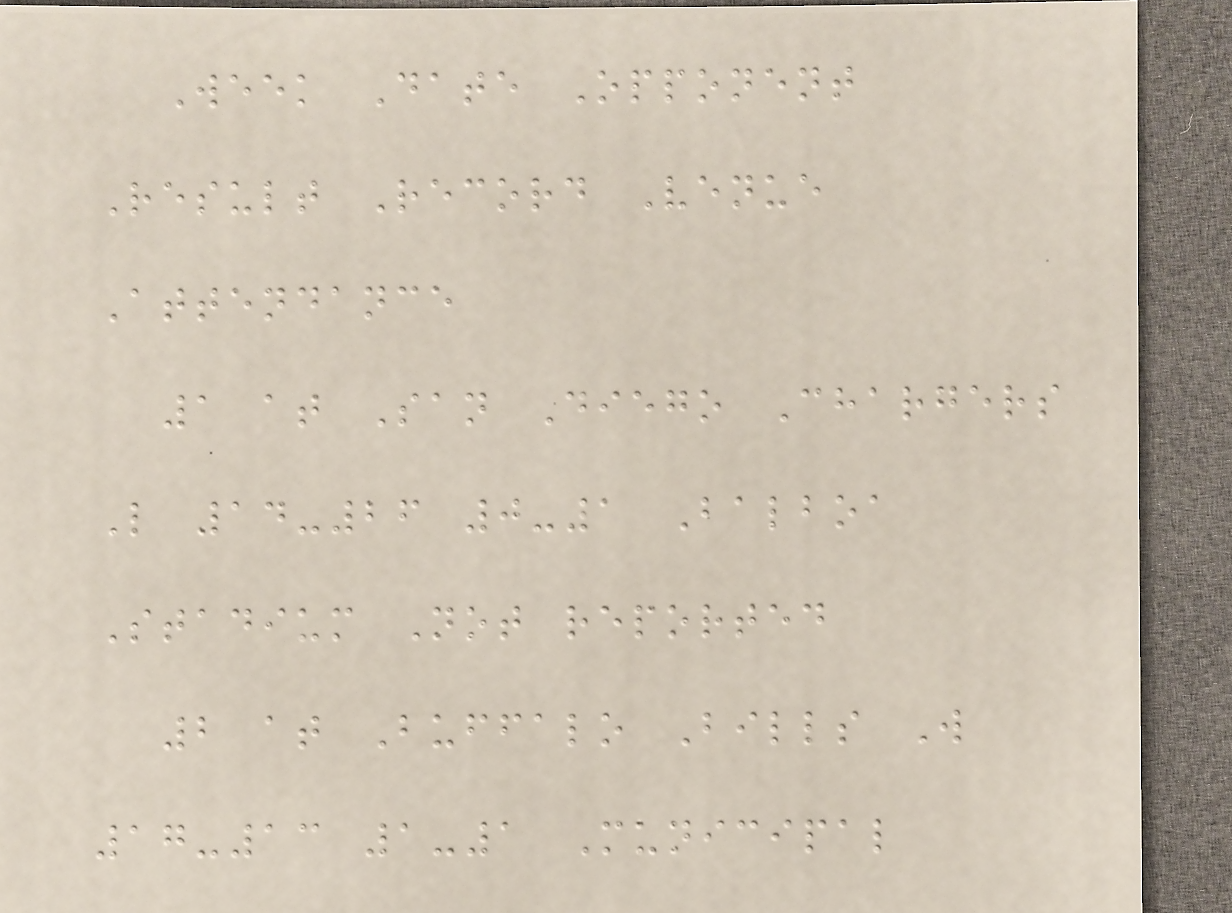Week Date Opponent
Result Record Venue
Attendance
1 at San Diego Chargers
L 14-26 0-1 Balboa
Stadium Not reported
2 at Buffalo Bills W
17-13 1-1 Municipal
